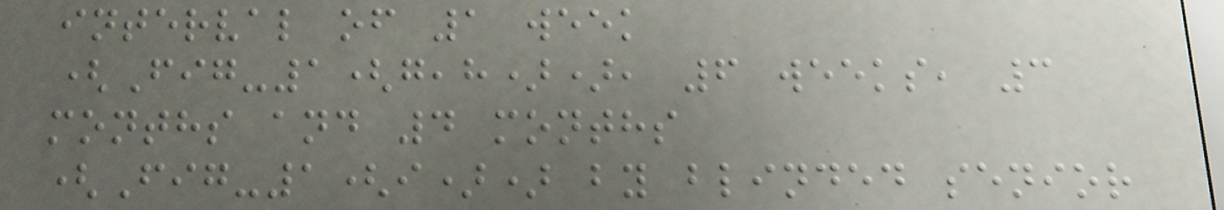interval of 1 week
(Fig-1(g,h)), 6 weeks, 3
months and 4 months
(Fig-1(i)) by blinded senior
